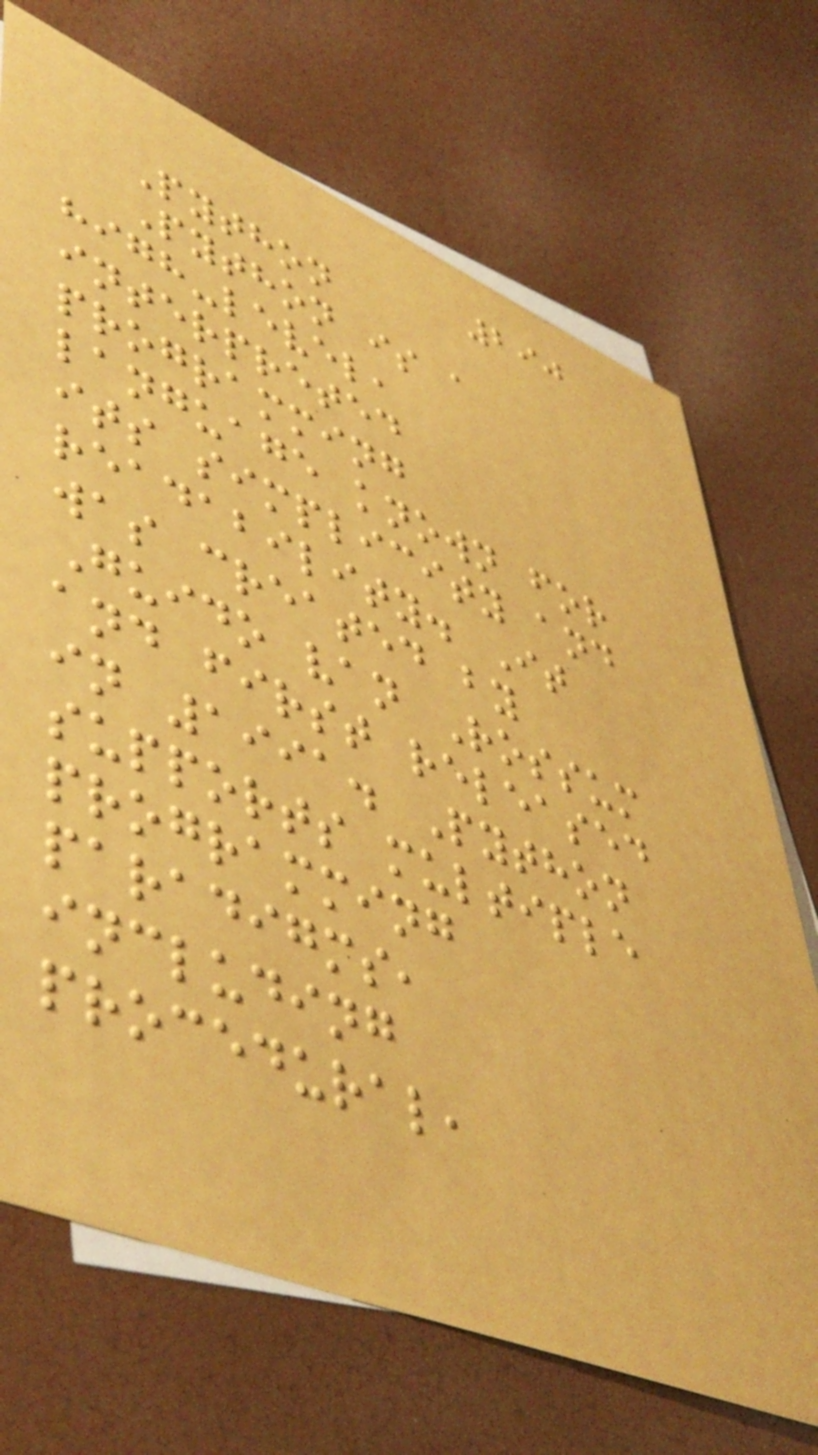290
Python
Python is a
high-level,
interpreted
programming
language known for
its simplicity and
readability. It
was created by
Guido van Rossum
and first released
in 1991. Python
supports multiple
programming
paradigms,
including
procedural,
